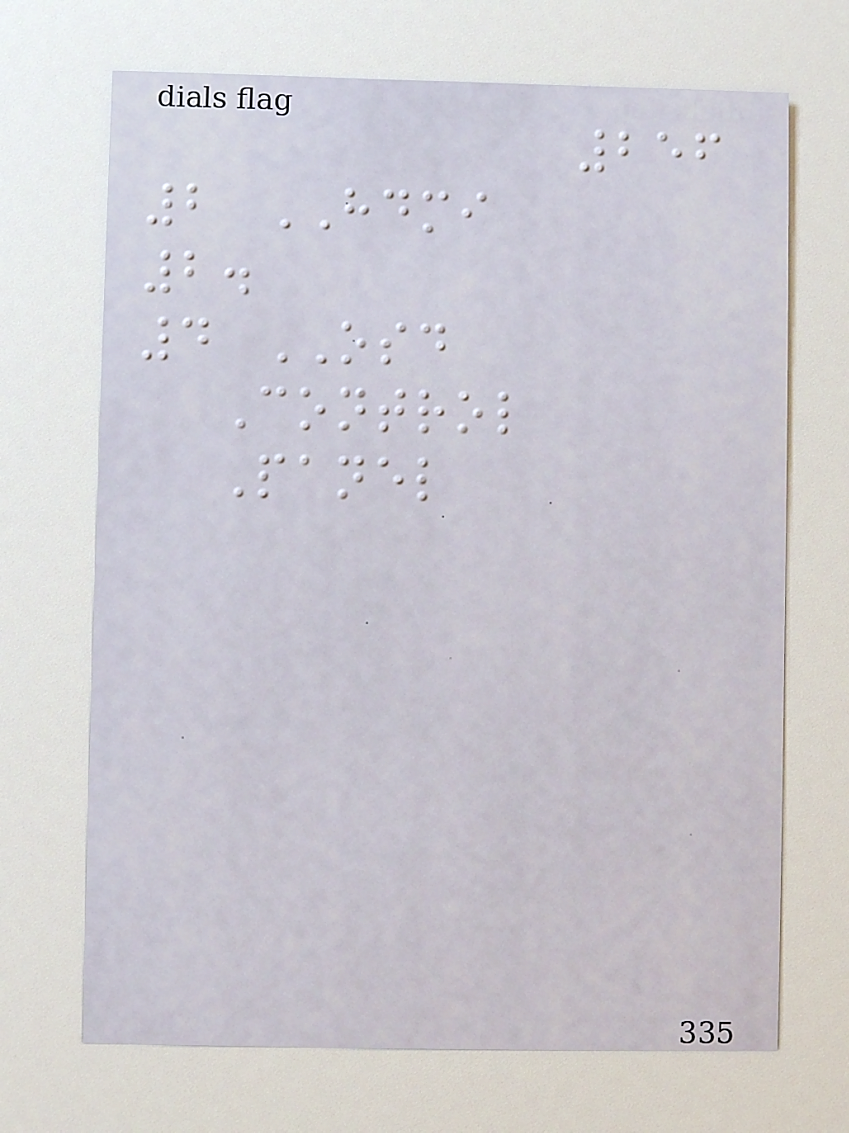256
2 HDMI
2.
4 OSD
Control
Panel
